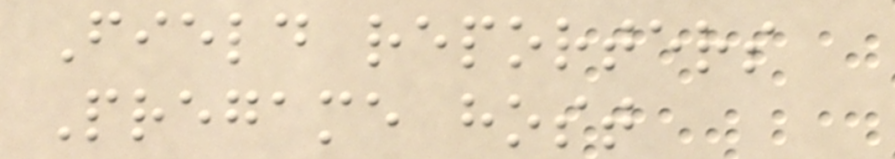Field reporters
Pregame host
